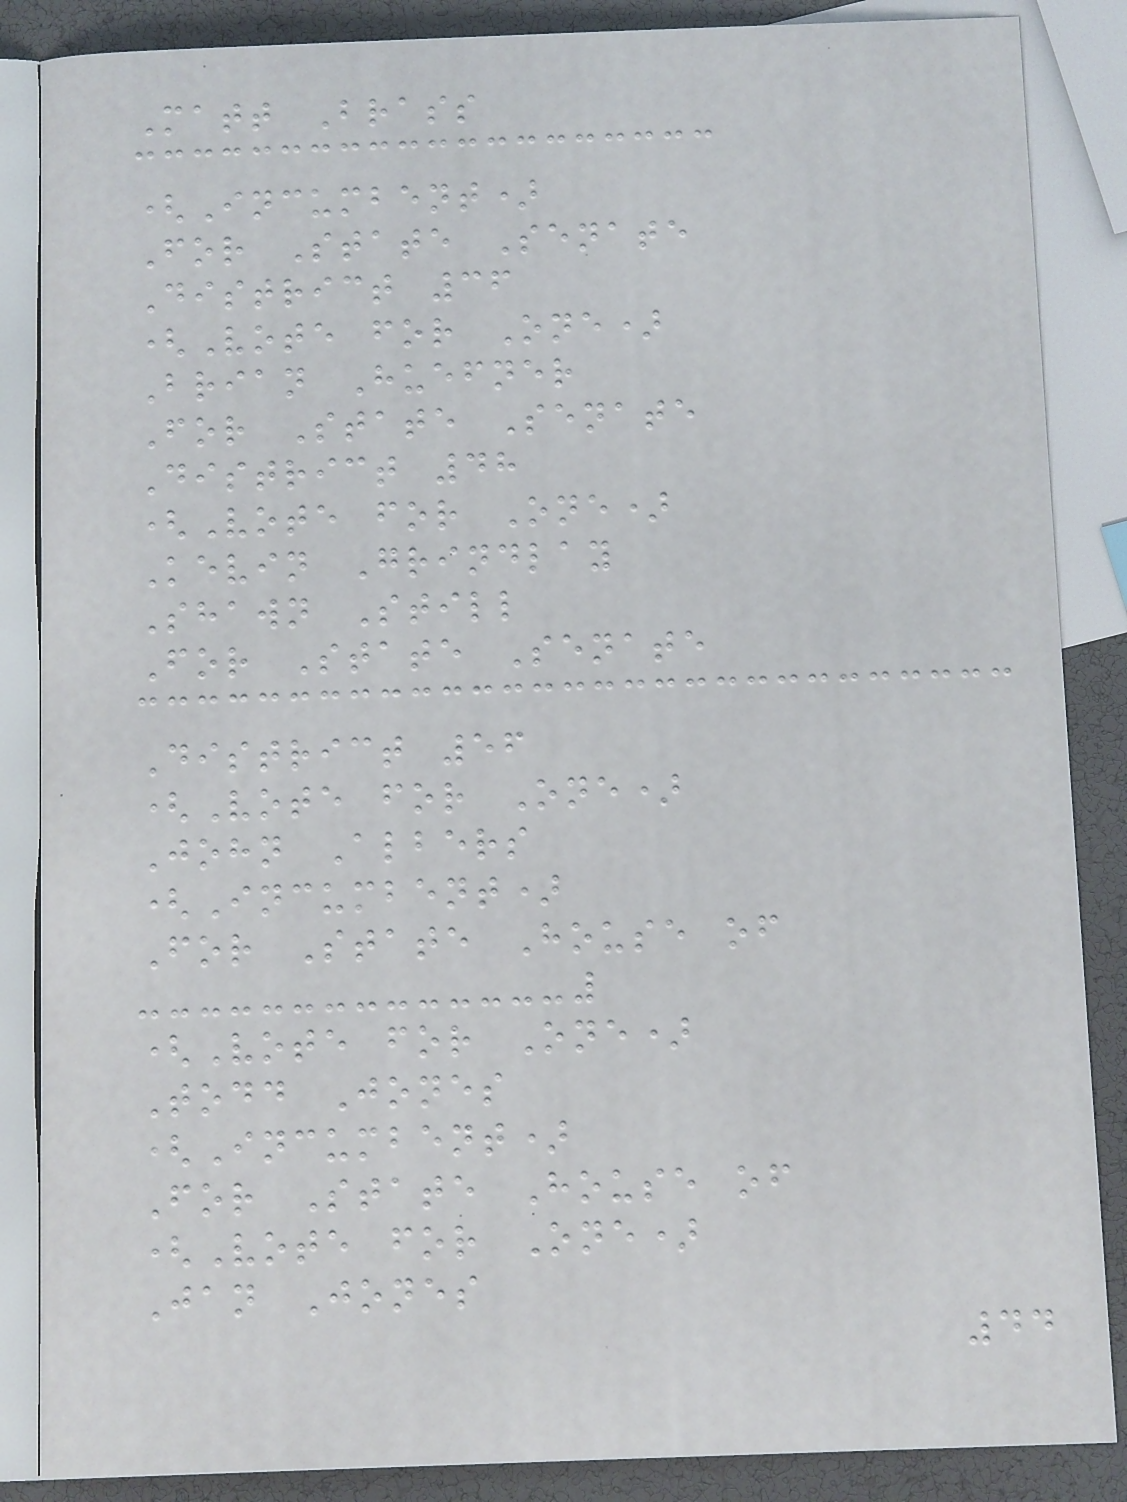Matt Brass
(Incumbent)
For State Senate
District 36
(Vote for One)
Brian Huefner
For State Senate
District 48
(Vote for One)
Kevin Grindlay
Shawn Still
For State Senate
District 56
(Vote for One)
John Albers
(Incumbent)
For State House of
(Vote for One)
Todd Jones
(Incumbent)
For State House of
(Vote for One)
Jan Jones
44
